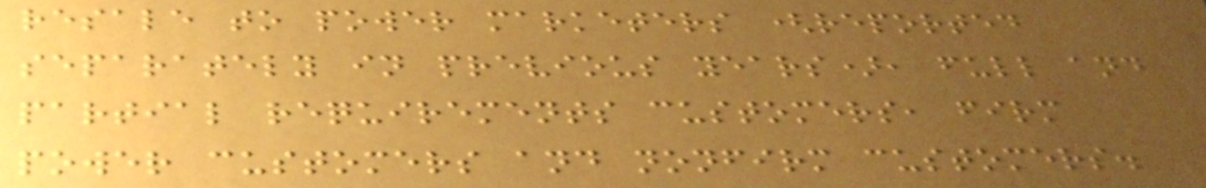resale to power marketers (reported
separately in previous years), full and
partial requirements customers, firm
power customers and nonfirm customers.
